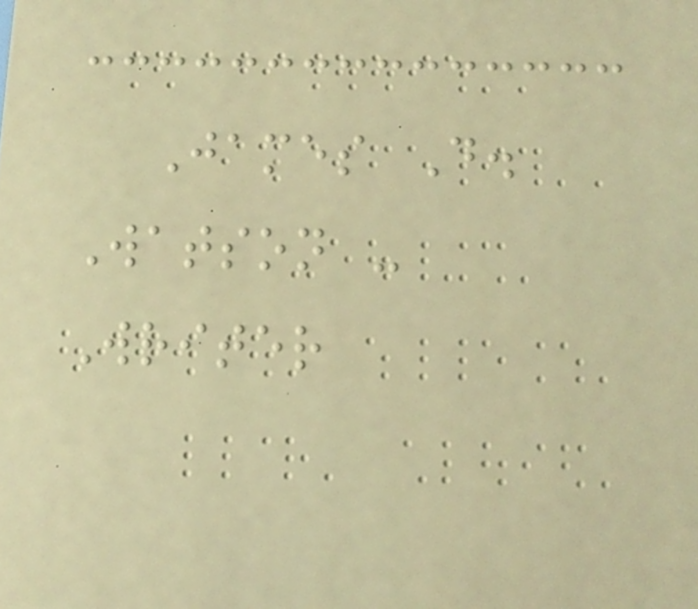James D.
Watson -
Writer
